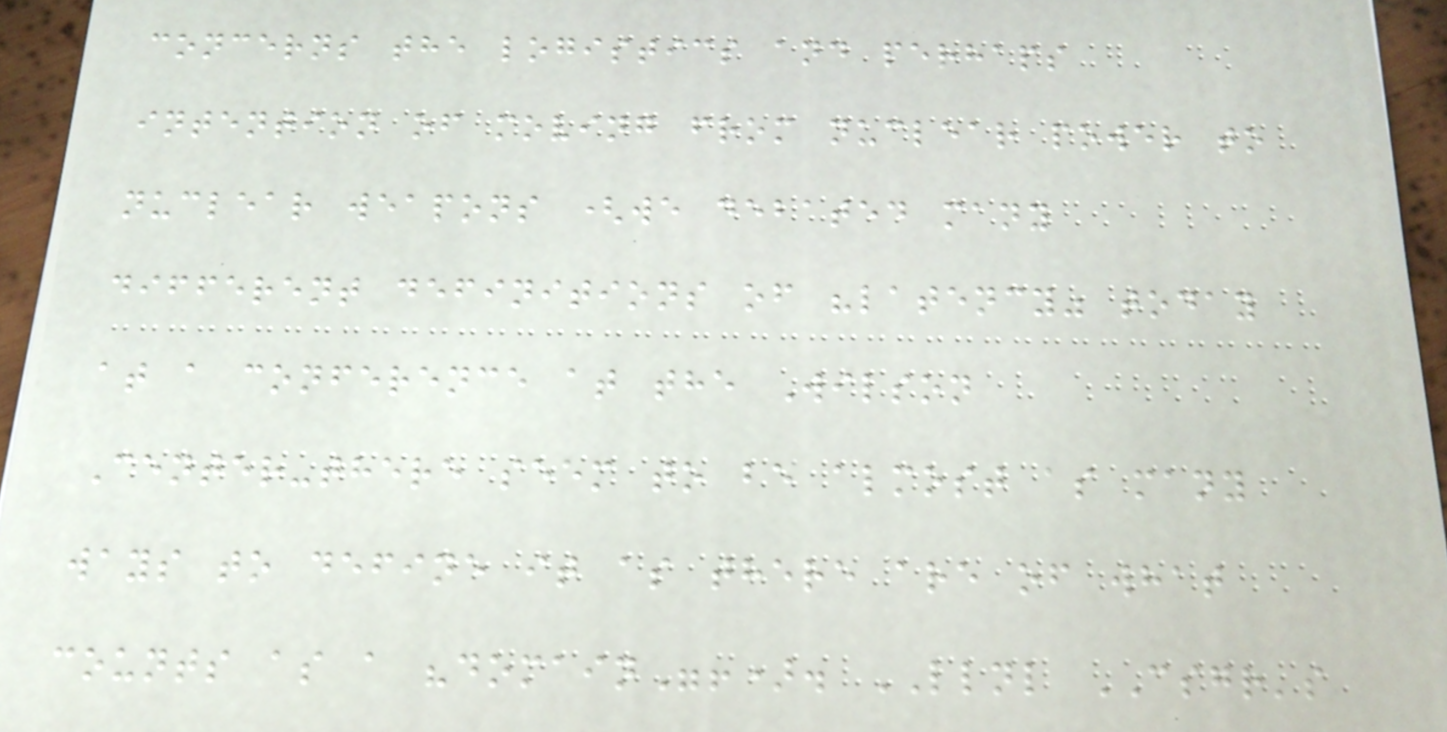concerns the logistics and perhaps
intention of moving from nuclear power to
nuclear weapons (we debated many
different definitions of "latency" today
at a conference at the Wilson
Center-there seem to be almost as many
ways to define it as there are of what
counts as a "domain"!). LLNL CSGR's
